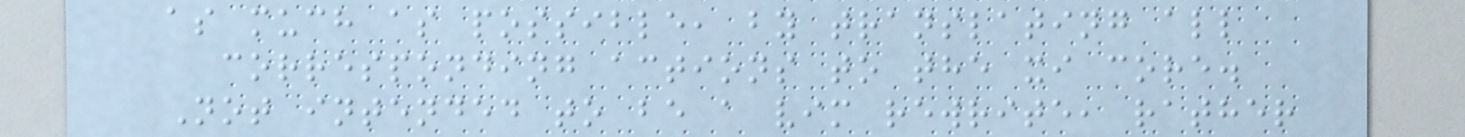as much as possible, by translating all
corresponding actions to the xi core.
Not intended to be a vim rewrite, rather
